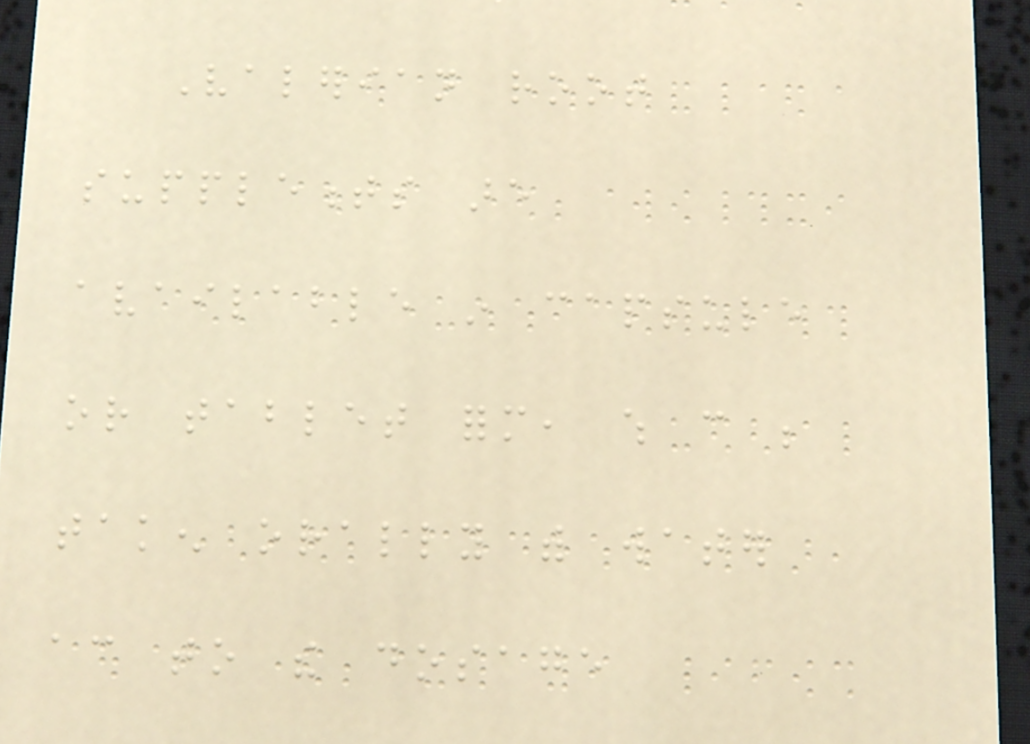Valerian root
supplements are
available in capsule
or tablet form, which can be
taken orally with water
according to the dosage
